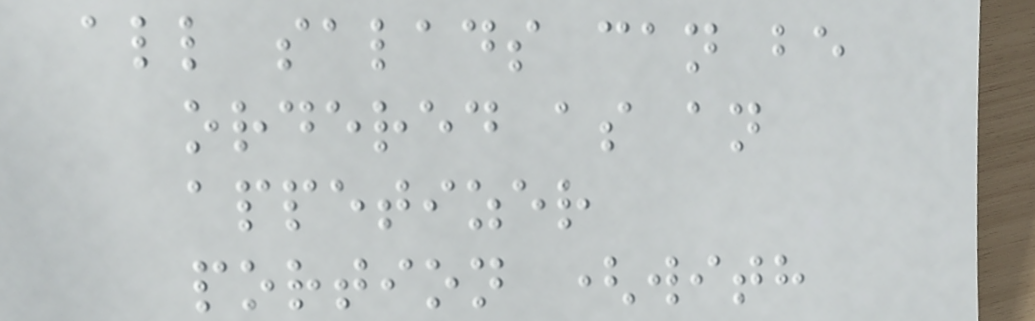all salads can be
ordered as an
appetizer
portion (with
